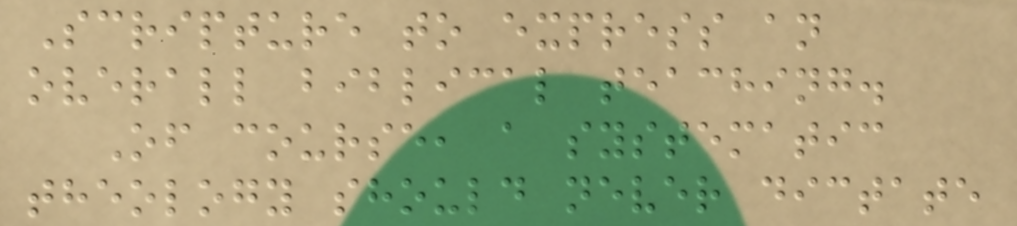Scripture to express an
overall biblical teaching.
Of course, a systematic
theology should never dictate
